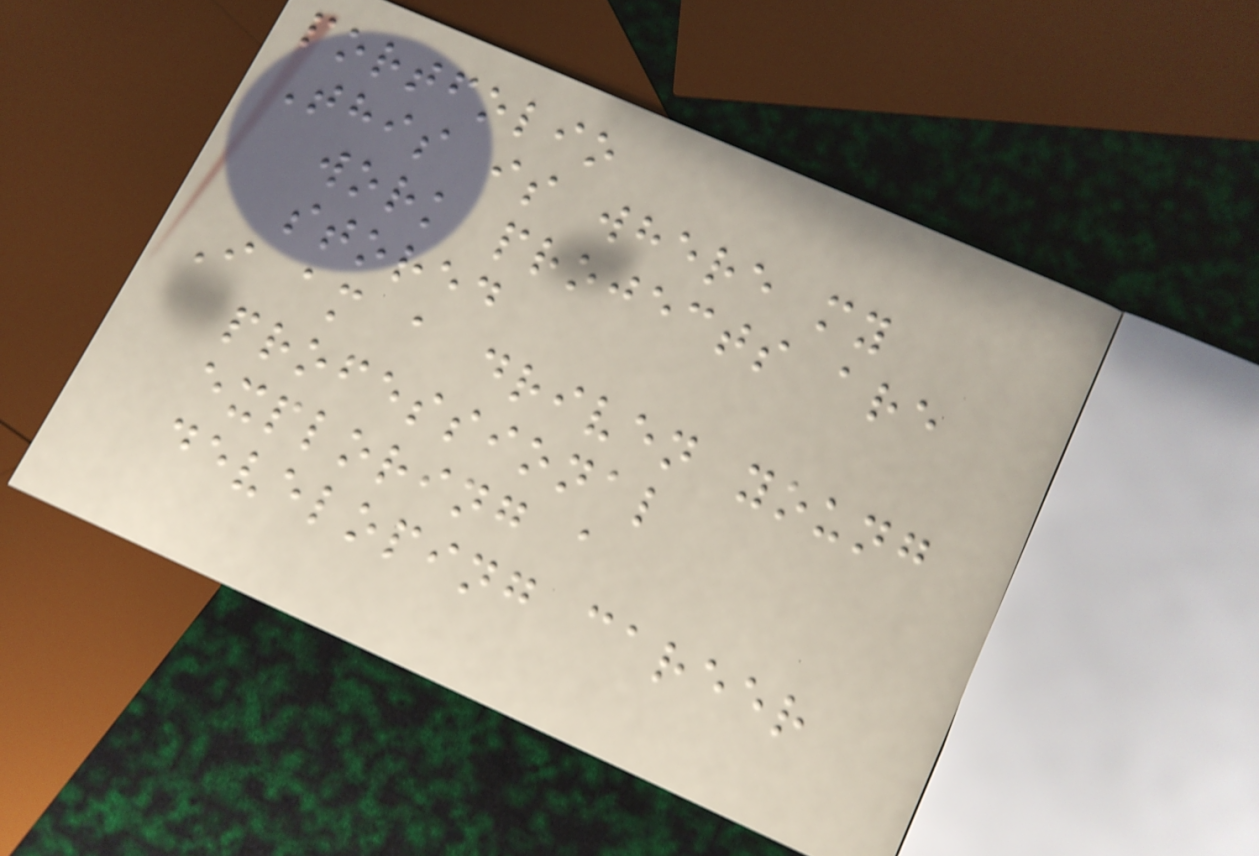portfolio
This is where my
work projects are
stored
I am a driven young
professional
exploring a
developing career
